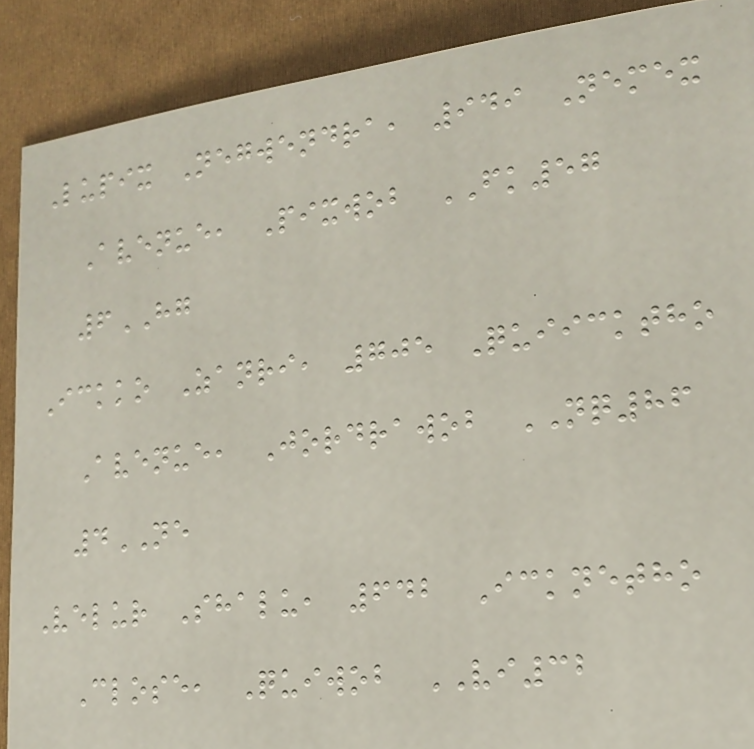Lupix Negwendra, 949 Nemex
Avenue, Pixwob FK57
6HG
Ickko Zanri, 705 Quiicktho
Avenue, Jordrawob NQ86
4NE
Velur Shalu, 642 Icknetho
Close, Quiwob VI32
